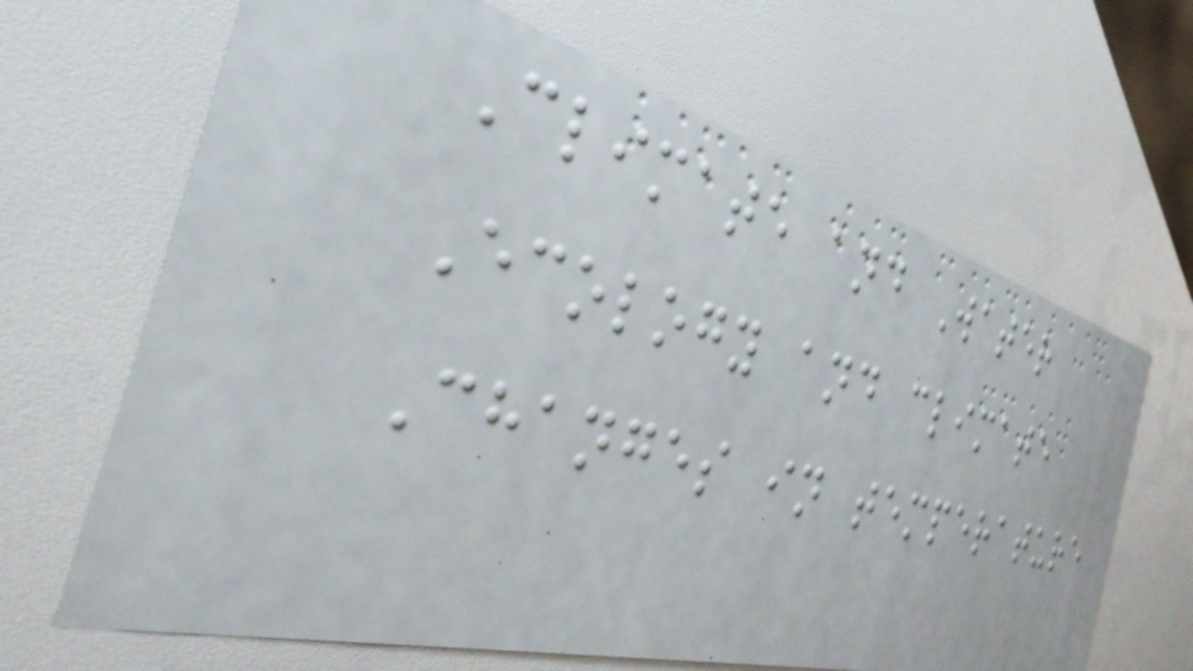Climate and Water
Ecology and climate
Changes in temperature
